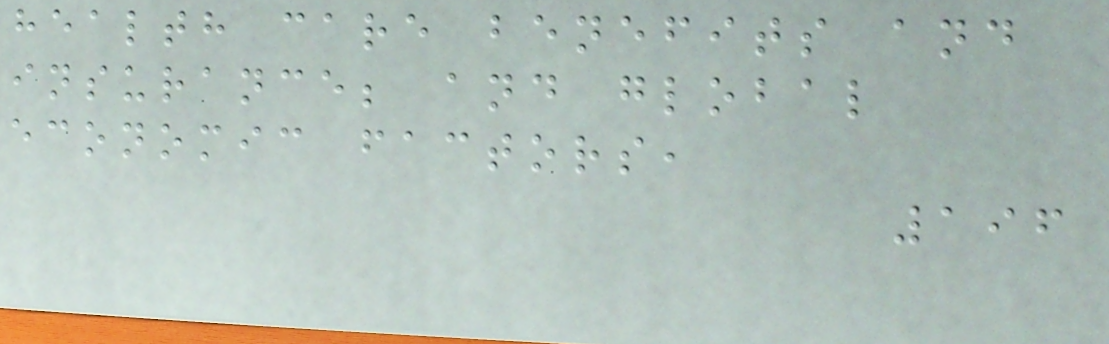health care benefits and
insurance; and global
economic factors,
196
